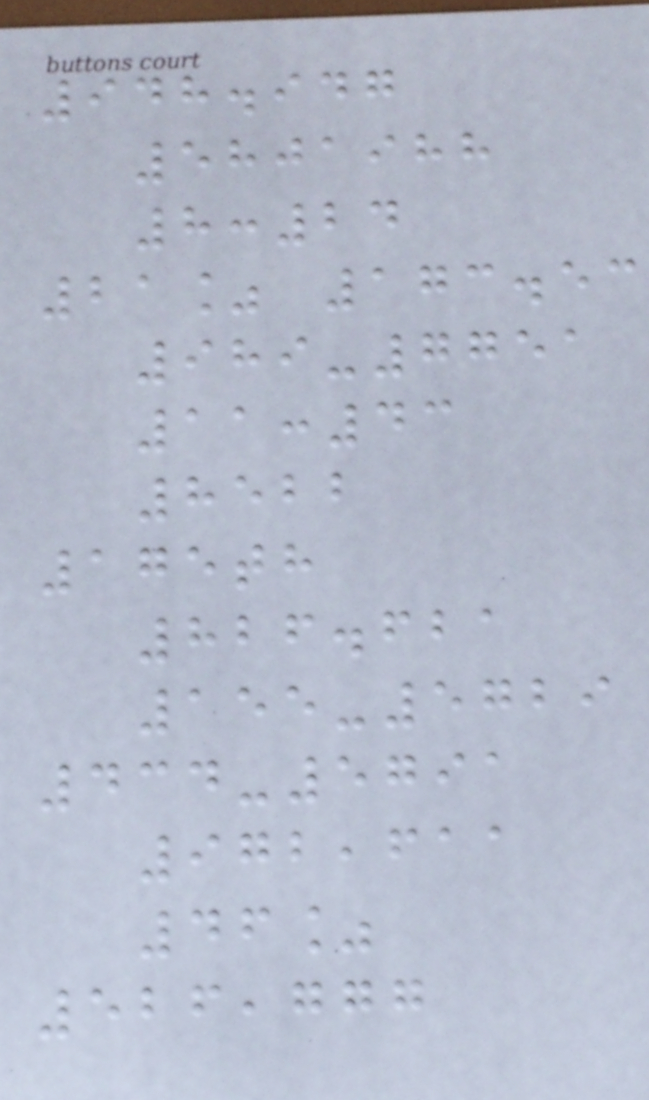948.947
5801988
8:24
21% 173.53
989-7751
11:43
8522
175th
826.621
155-5729
434-5791
972,611
46%
526,777
